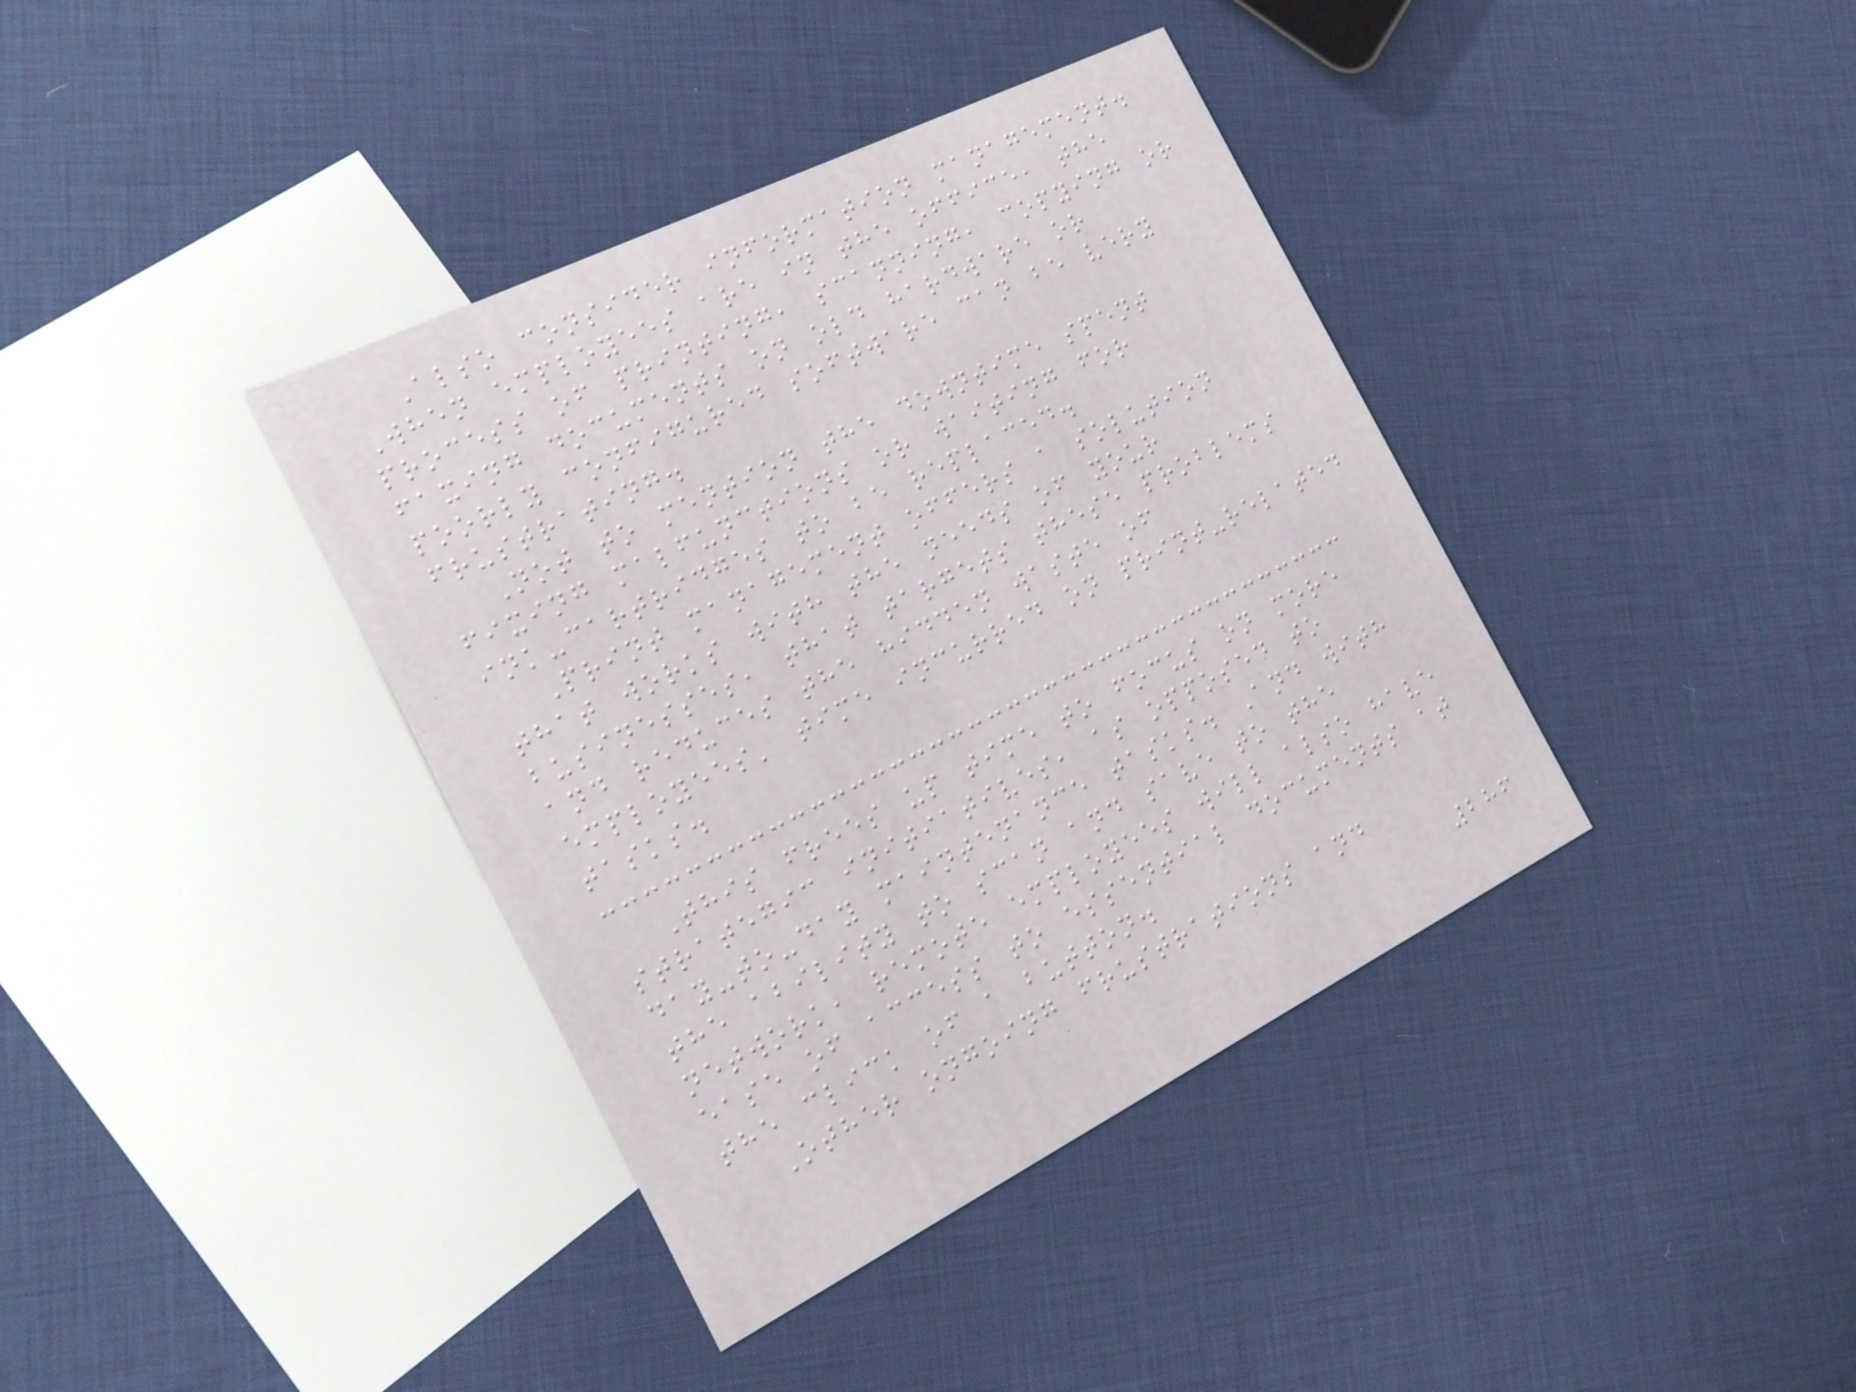Also consider information management.
When employees are in the office, the
process of printing, scanning, copying or
faxing documents on old hardware or
poorly configured software can be very
frustrating.
Not to mention the downtime spent
fixing malfunctions or waiting for
ink-cartridges to be replaced.
Print management offers a solution
that works with the needs of your
businesses, that targets these problems
and reduces the hidden waste of
employees' time incurred on print-related
tasks.
This frees up time to focus on more
strategic initiatives, as opposed to
day-to-day maintenance tasks. And with
the ability to scan and save to the
network, remote employees will also have
ease of access to essential documents at
the click of a button.
Other ongoing frustrations and
286
